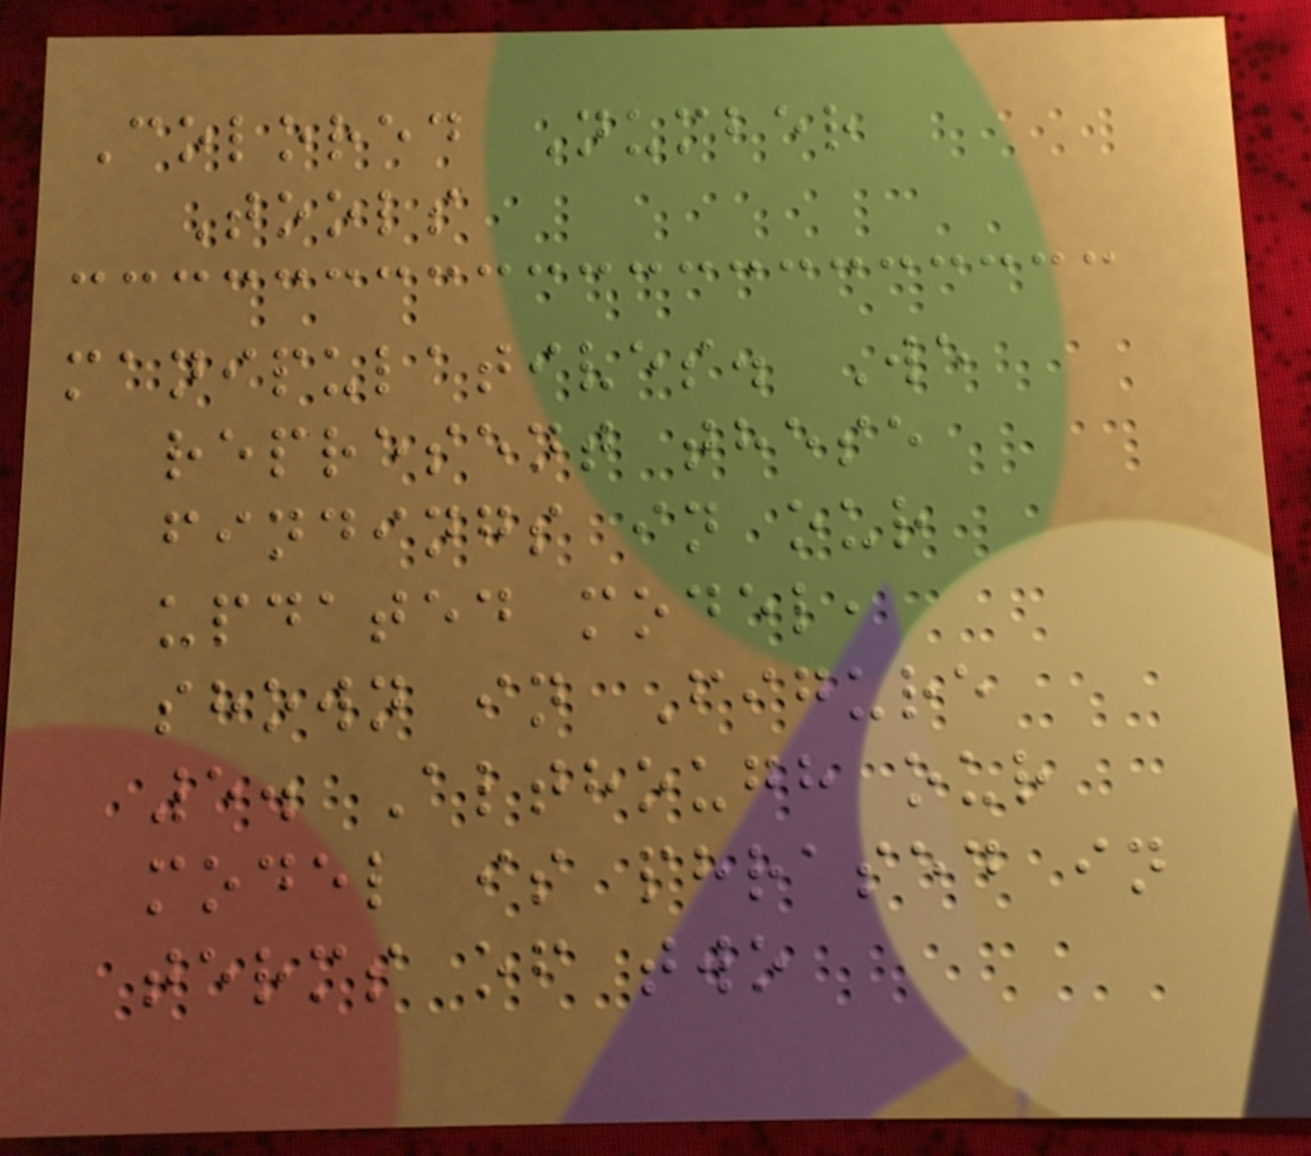Colored Number
Tools
manipulatives. We
represent these
findings in our
updated model,
shown in Figure
5. Although our
model is phrased in
terms of two
